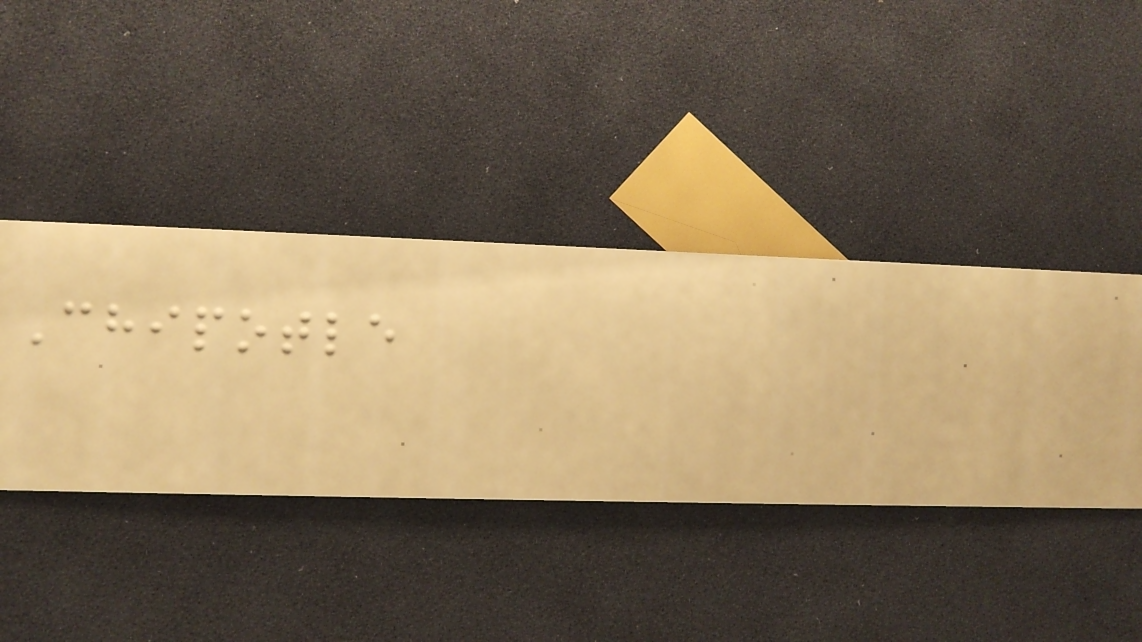Chipotle
